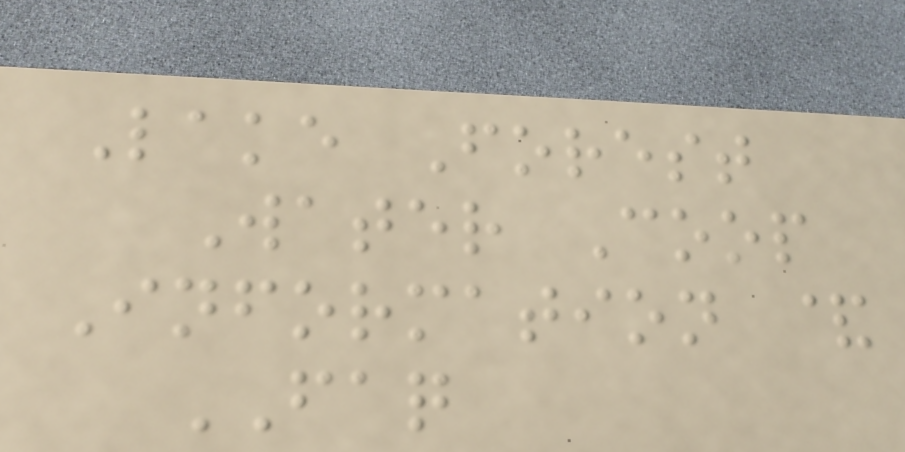Lake Forest
Water Coop
Information &
FAQ
